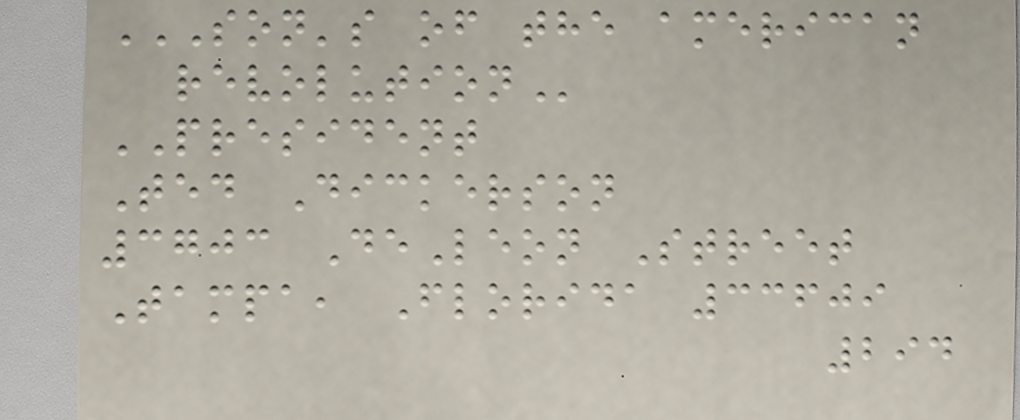SON'S OF THE AMERICAN
REVOLUTION
PRESIDENT
Ted Dickerson
3703 DeLeon Street
Tampa, Florida 33609
294
